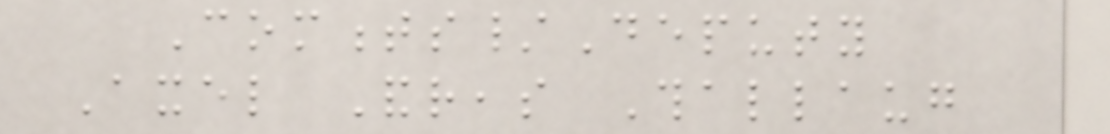Comments/Deputy
Axel Andreas Thallaug
